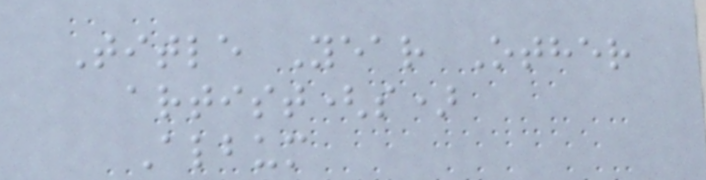Title Year Other
artist(s)
Album
